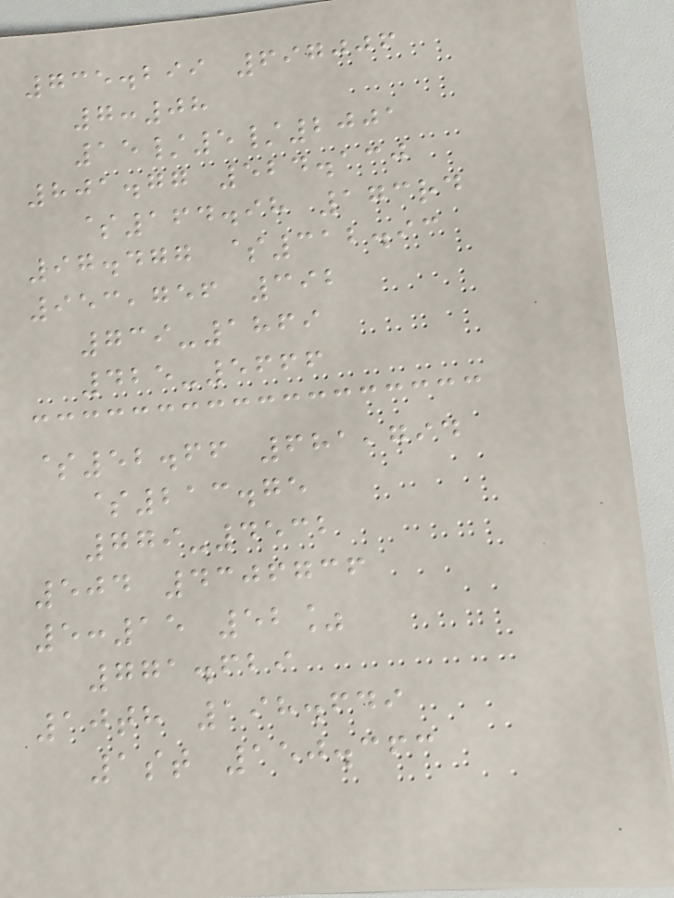735.299 697006
7:08
15/5/2001
801.77 524.130
$164.98 173rd
97.477 $312.93
953,756 392
739-1869
425-5666
$52.66 681,794
$213.75
779-4532
504 4306736
5:15 52%
771.629
10th 198.649
1st 150.363
